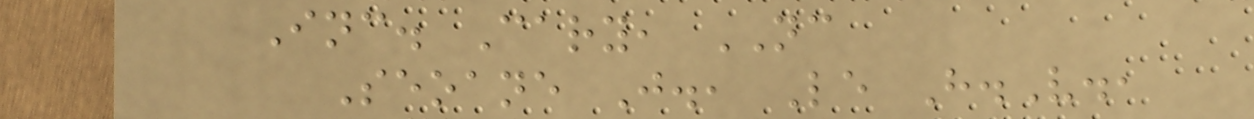Inc. Cary, NC
Seoane J., Le H.V.,
